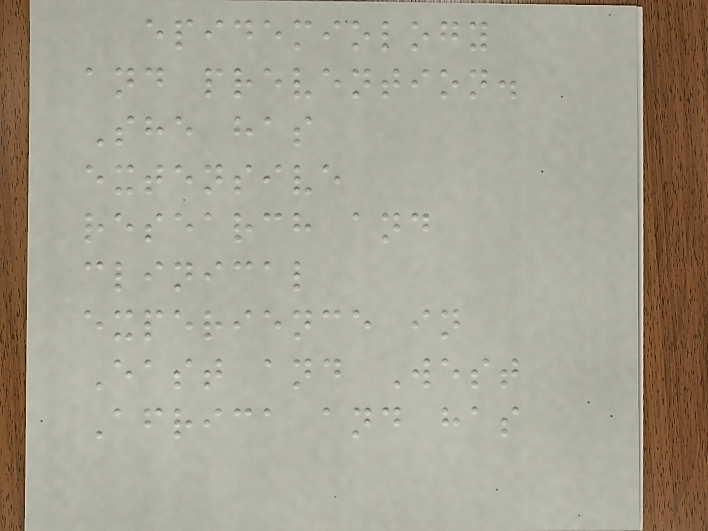epidemiology
and prevention.
She has
extensive
research and
clinical
experience in
East and West
Africa and has
